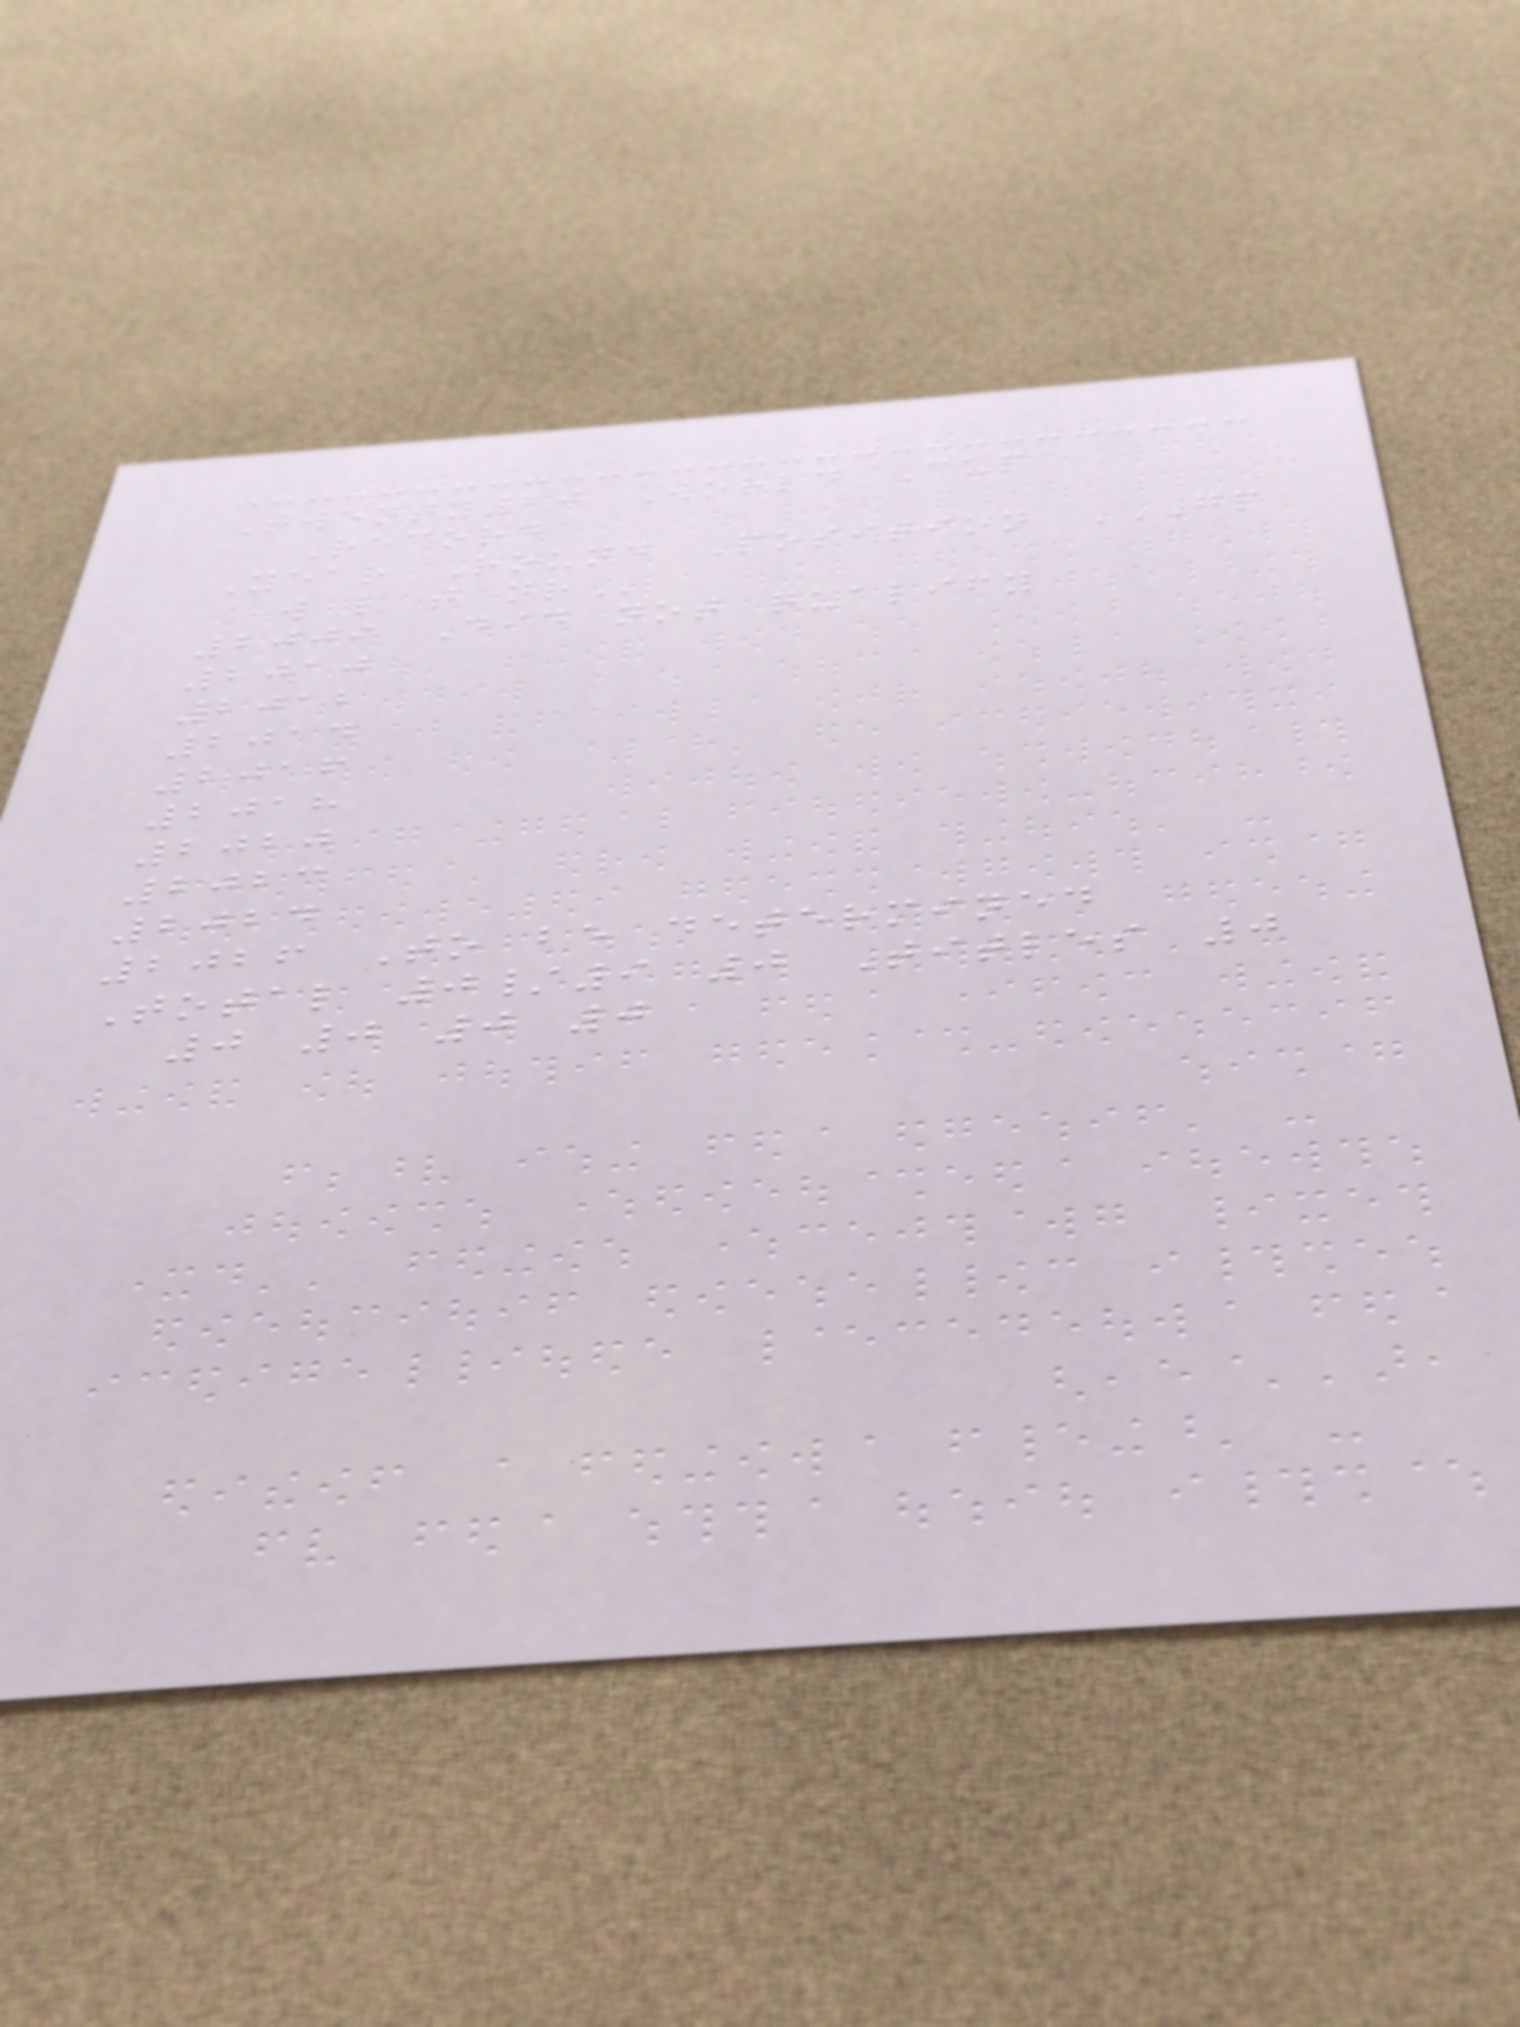Twenty20 World Cup
Record
Year Round Position GP
W L T NR
2009 Did not qualify
2010
2012
2014
2016
2018
2020
2023
2024
2026 To be determined
Total 0/9 0 Titles 0
0 0 0 0
